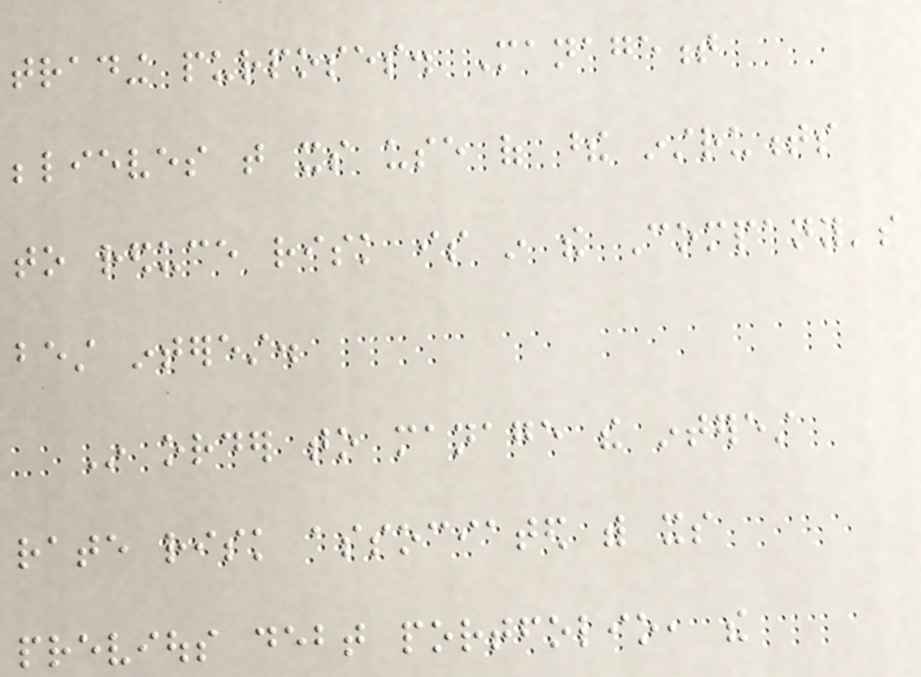trading purposes. Management
believes that its use of these instruments
to reduce risk is in the Company's
best interest.
In order to manage the interest
rate risk associated with its
previous debt portfolio, the
